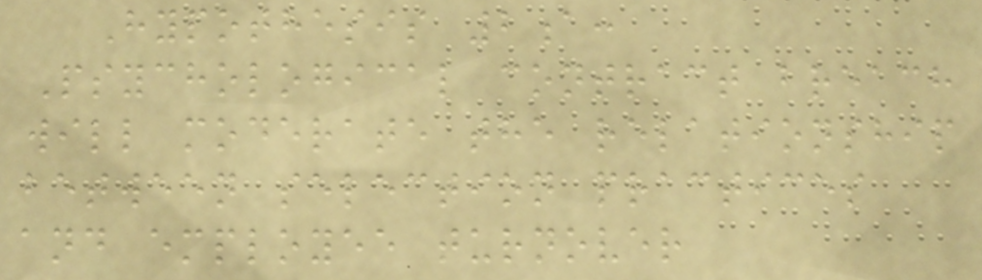Hypothesis 2a:
Psychological contract breach
will moderate the relationship
between selection practices
and employee turnover
